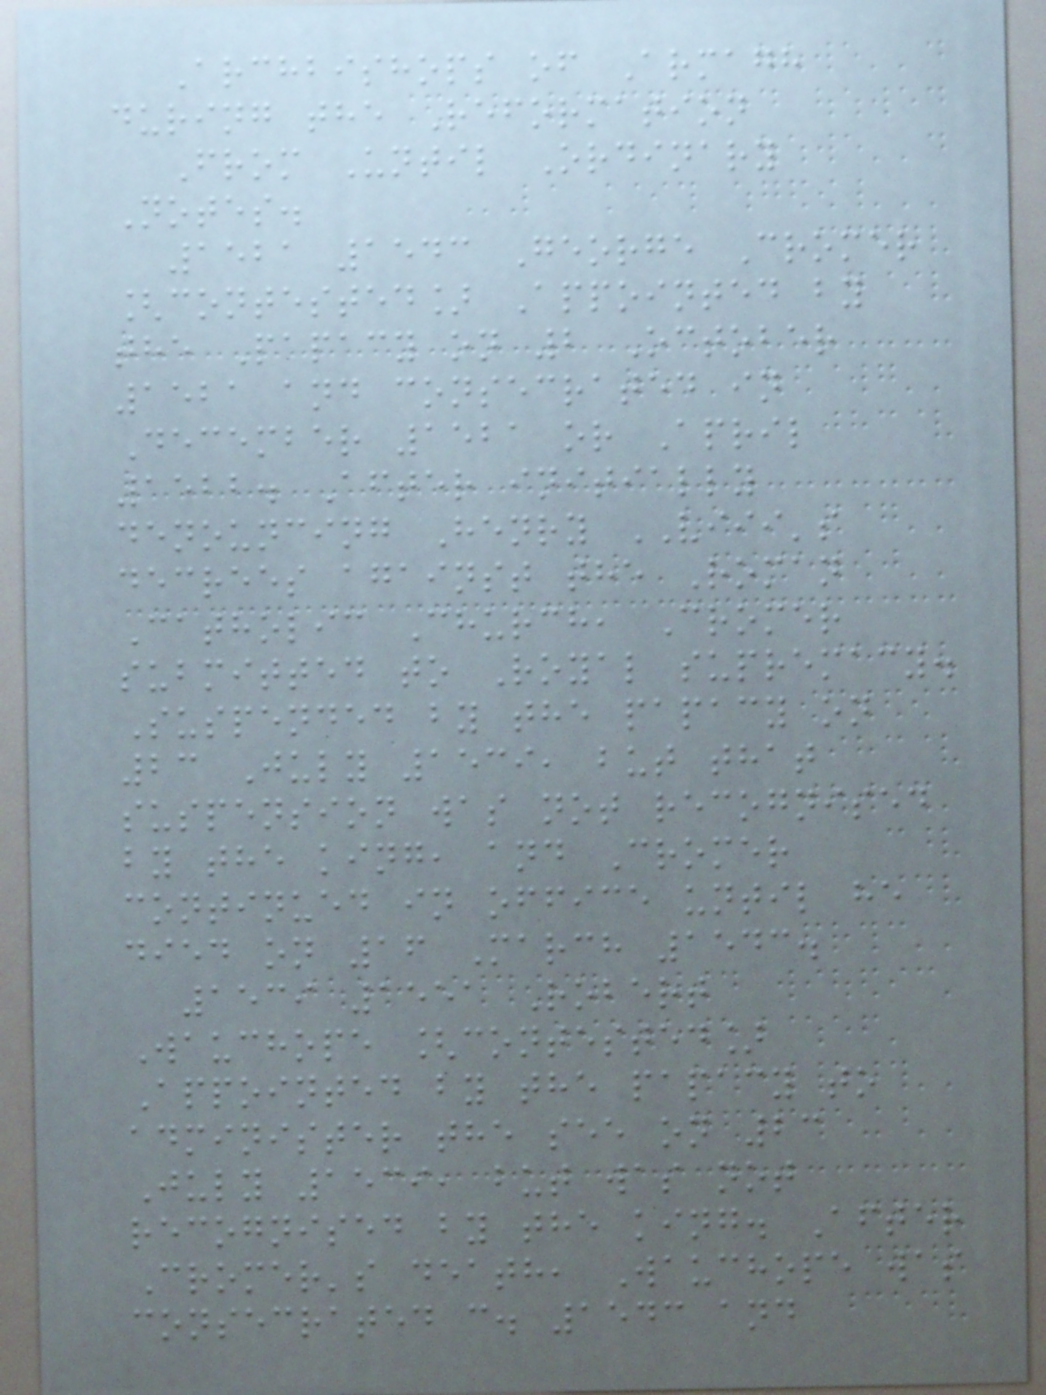Archbishops of Armagh
during the Reformation
From Until Ordinary
Notes.
1521 1543 George Cromer
[contested] Appointed by
the Papacy on 2 October
1521 and consecrated in
December 1521 or April
1522. After initially
denouncing Henry VIII's
decrees against the Roman
Catholic Church, Cromer
submitted to Royal supremacy.
Suspended by the papacy on
23 July 1539, but that
suspension was not recognised
by the king, and Cromer
continued in office until he
died on 16 March 1543.
1539 1551 Robert
Wauchope [contested]
Appointed by the papacy to
administer the see on 23
July 1539, but was not
recognised by the king. After
Cromer's death, Wauchope was
consecrated c. 1543 and
